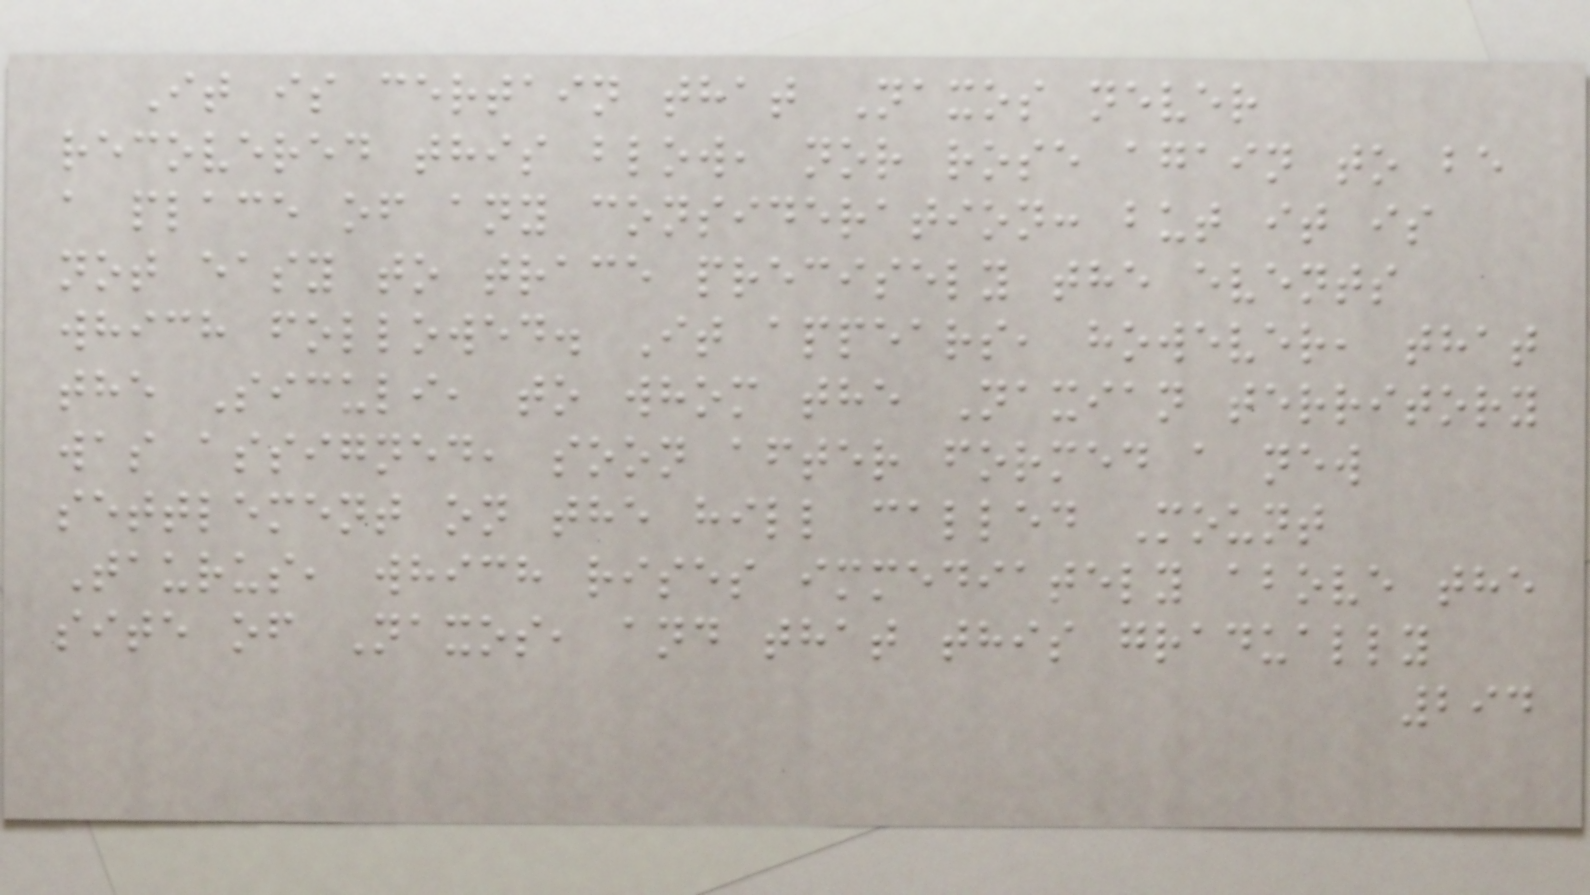It is certain that Naxos never
recovered this blow, nor rose again to be
a place of any consideration: but it is
not easy to trace precisely the events
which followed. It appears, however, that
the Siculi, to whom the Naxian territory
was assigned, soon after formed a new
settlement on the hill called Mount
Taurus, which rises immediately above the
site of Naxos, and that this gradually
294
